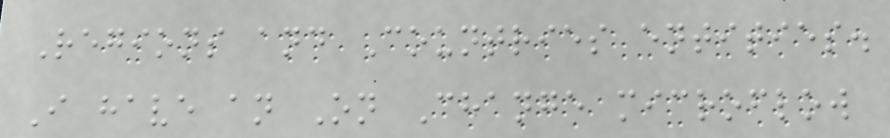Regions and Countries entities.
I have an On Change microflow
